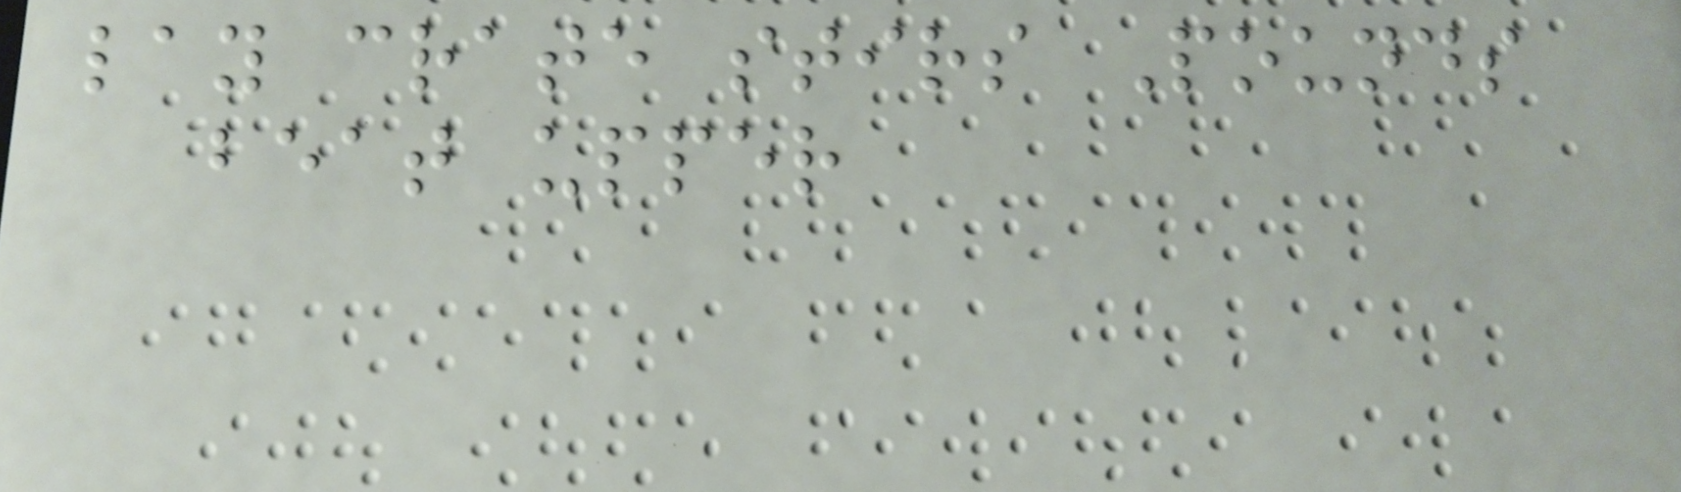lay crate stirs Pounds
beat upper
